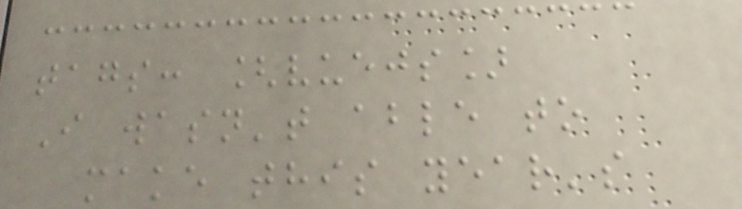tags: [vuejs]
I wasn't able to
make this year's
